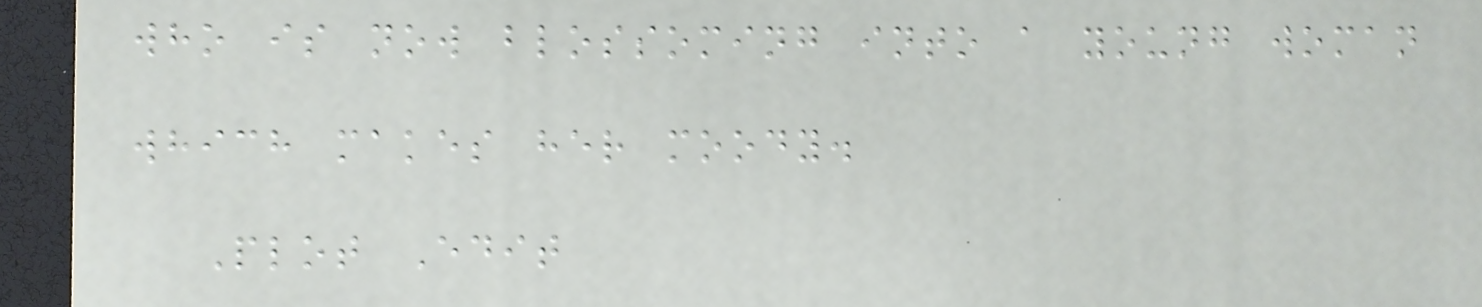who is now blossoming into a young woman
which makes her moody.
Plot Edit
